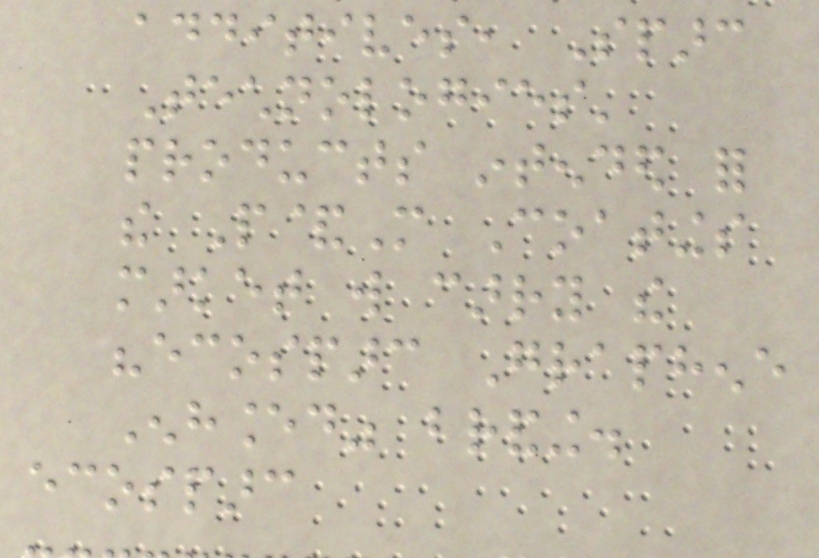additives, Sparc
Technologies'
products intended for
the P&M Coatings
market will carry the
"ecosparc Graphene
Enhanced" branding.
ecosparc
